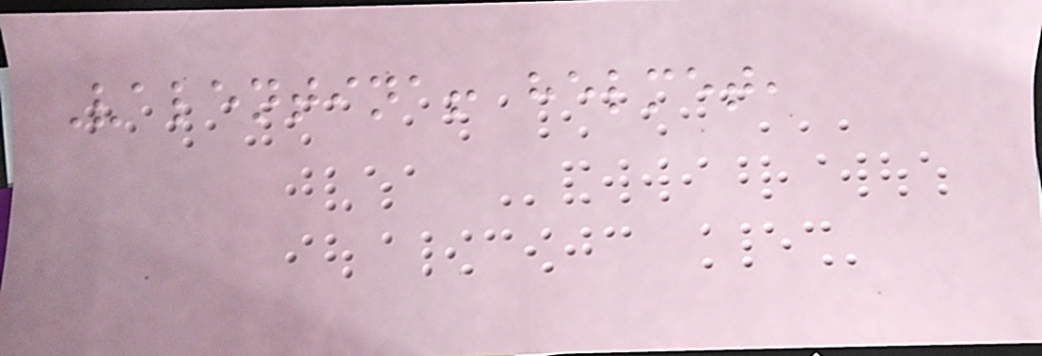Valentina! helmet,
